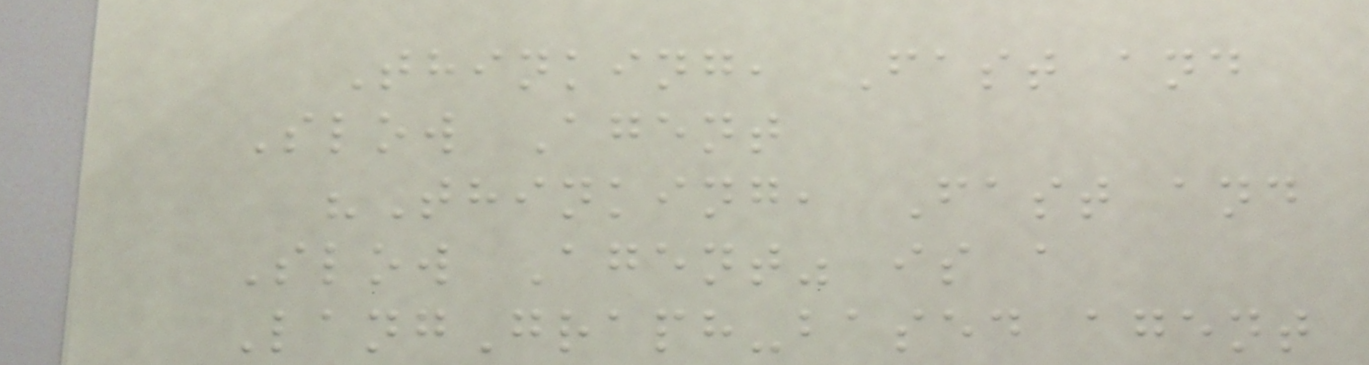Thinking, Fast and
Slow Agent
"Thinking, Fast and
Slow Agent" is a
LangGraph-based agent
